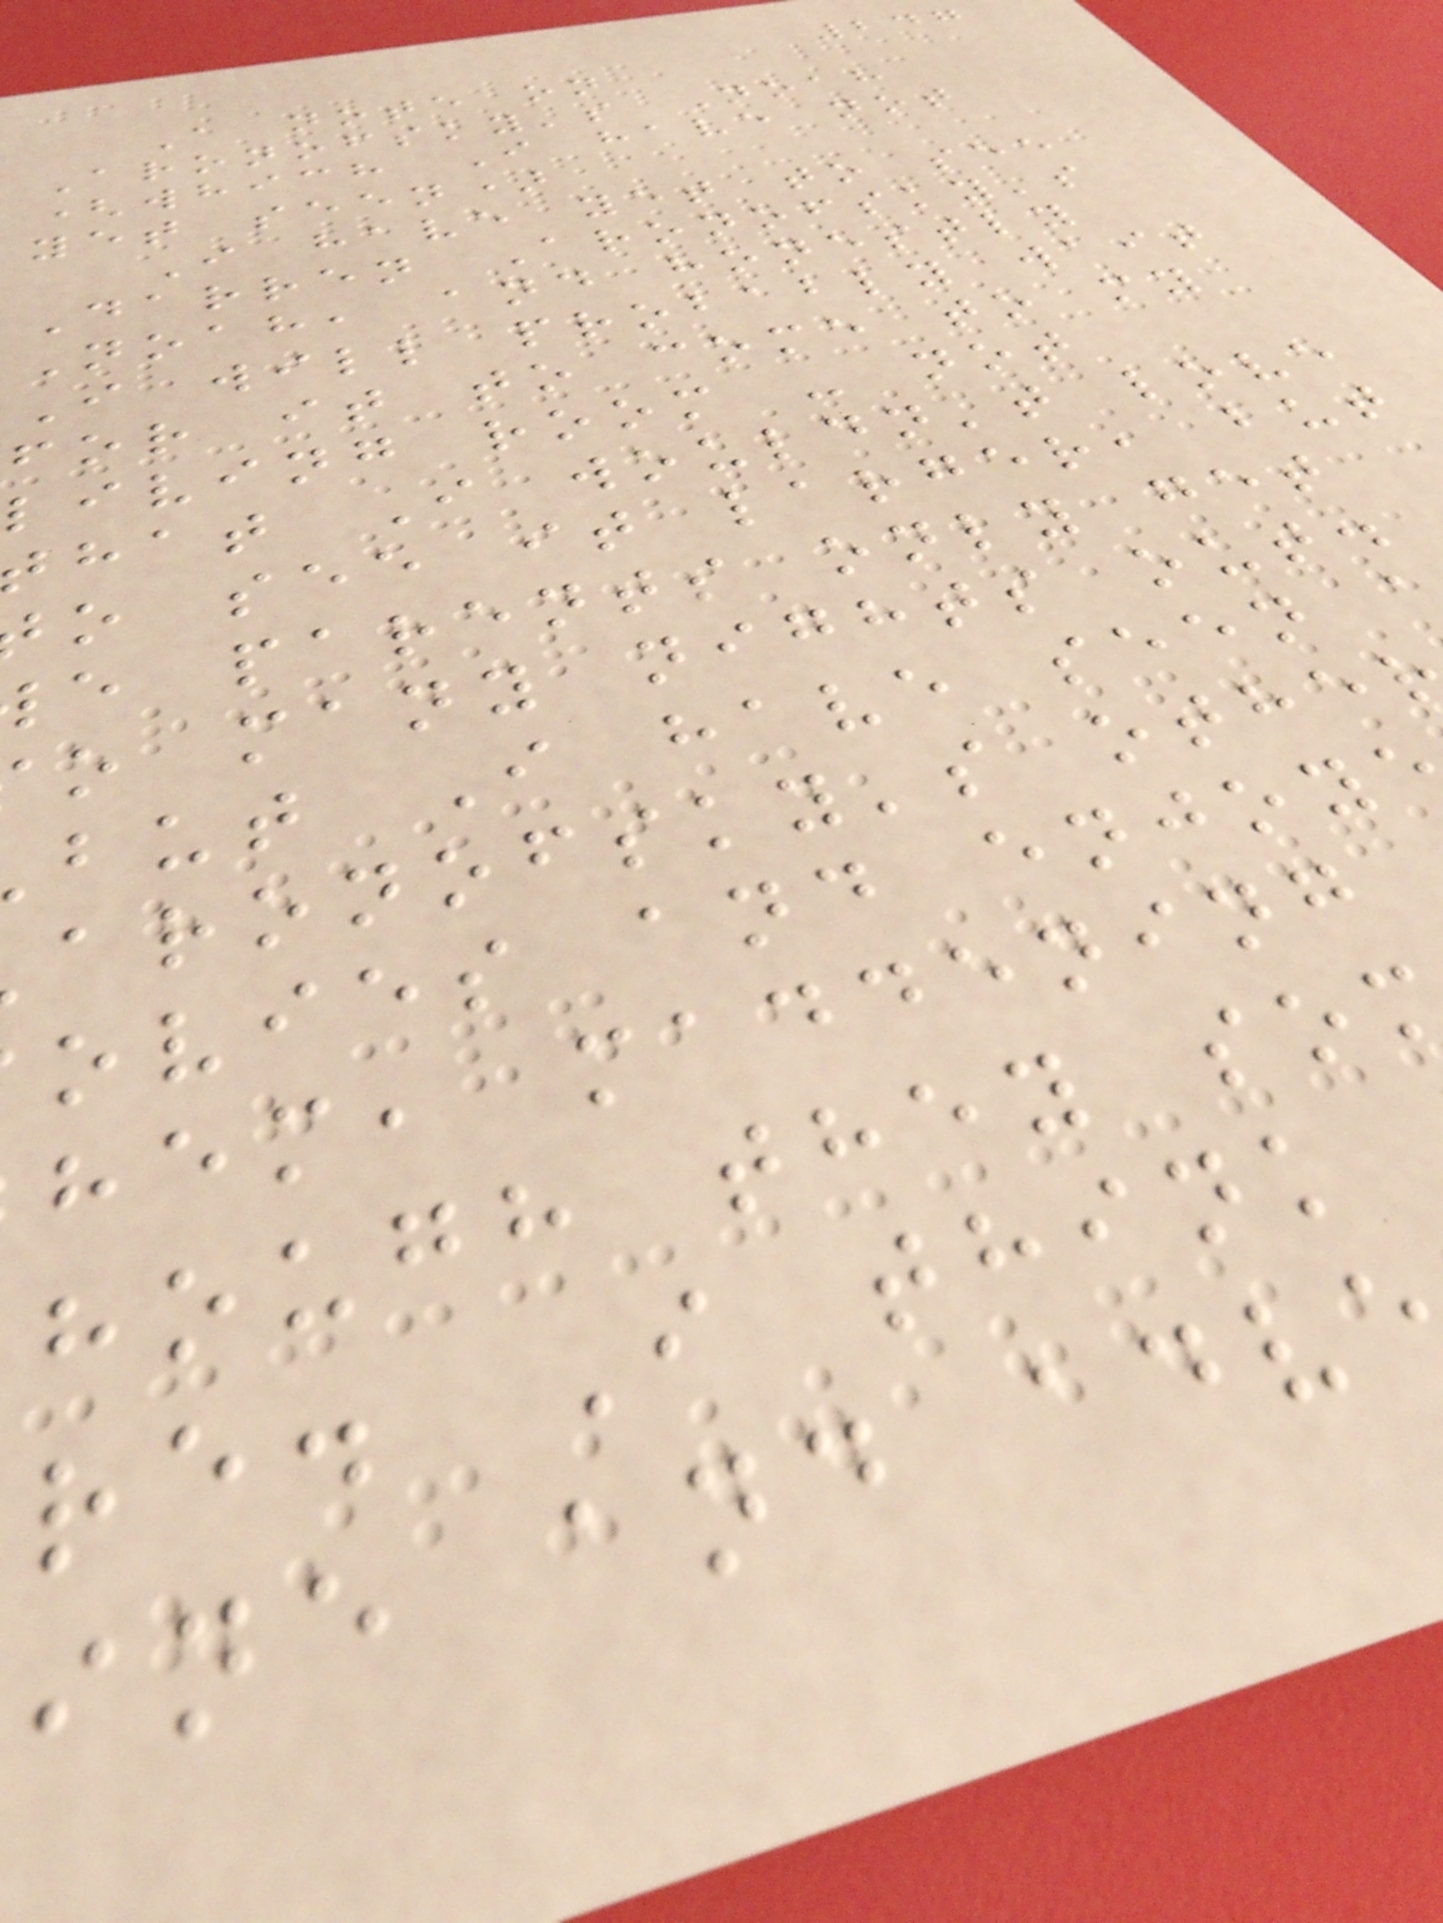247
A note on
Aronofsky's Noah
(which I have not
yet seen)
I have yet to see
Darren Aronofsky's
Noah, and honestly
I will probably wait
for it to come to my
living room - not
hat I wouldn't love
o see it larger, but
e parents only get
o many nights out.
but I have seen
aronofsky's othe
ovies and enjoy
hem, maddening
hough they so
re. I think
ine and adv
